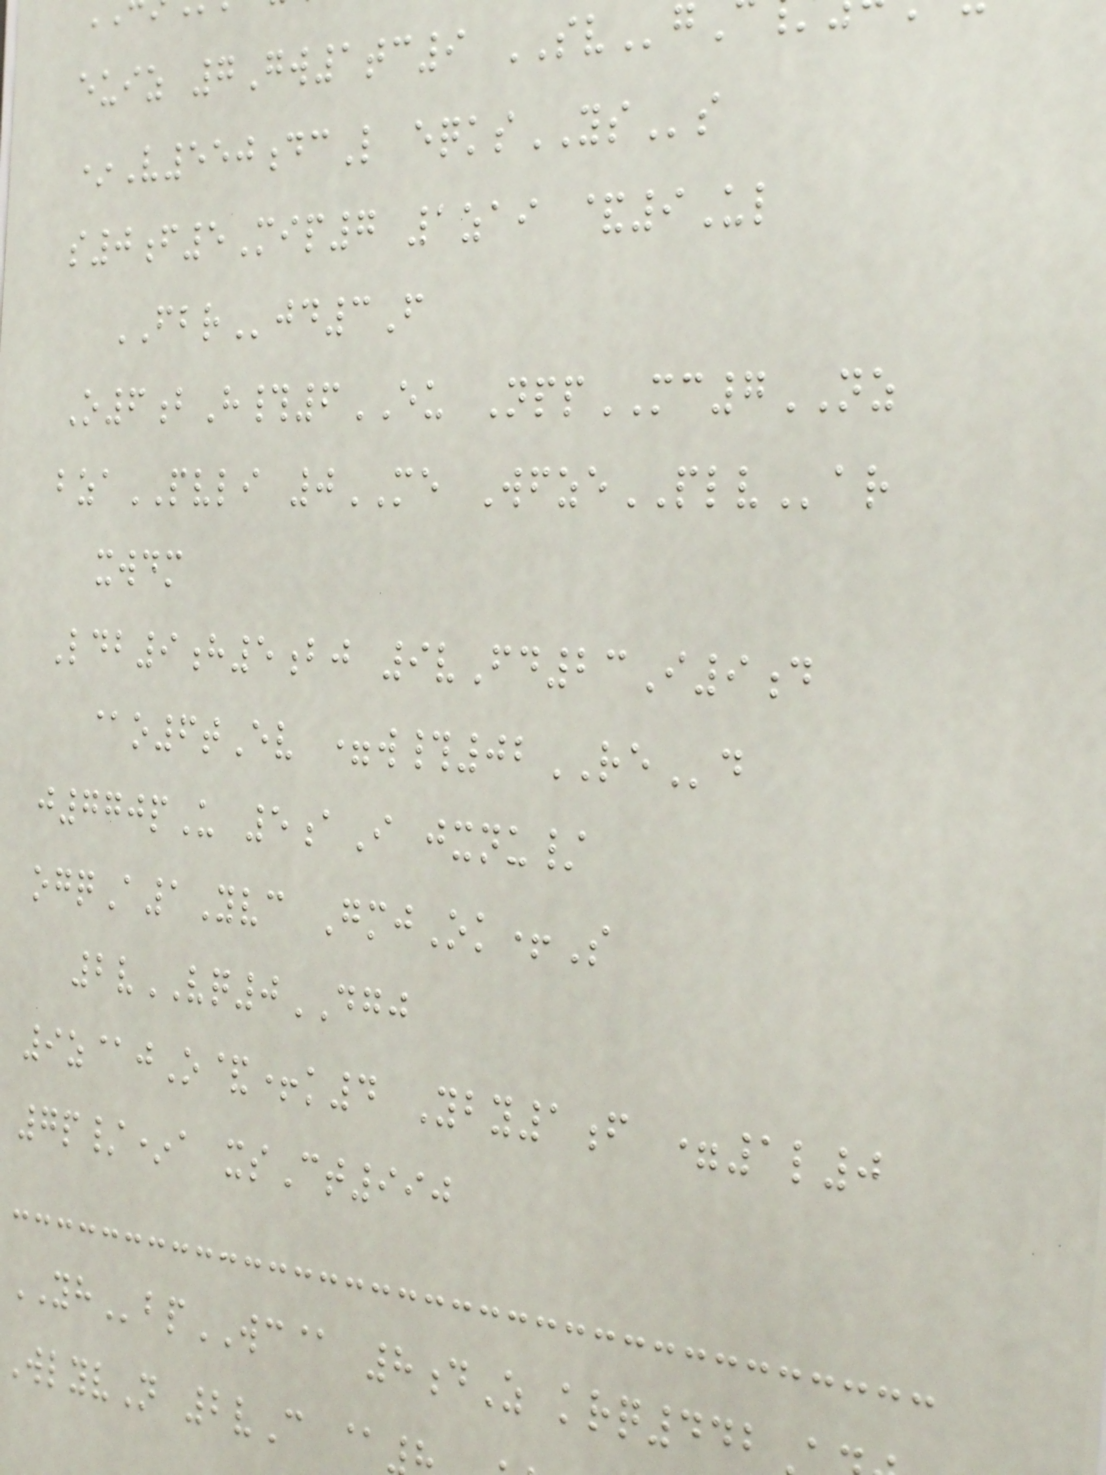euiz 7Gw1tc9 SVg
*V550dcL eqksYSs
s0f5Mip7 1zai &9Ul
FBRjd3F
O6bH#6EU NppMC7NZ
bzaPVLI 0ME WfzePLVar
xwdm
Ldb9h5bj 9vFd23I9d
@o6tEv =w#02REd
j770pU 5aI jxnu/
ogqA1Yvc GmjOk+S
2vVQ0DGJ
9z@jO&+k4 Yby1f =1l0
7p/*a xsCt990
YHbpWC@ 8dZ krq442
WlyvN 2vC @
